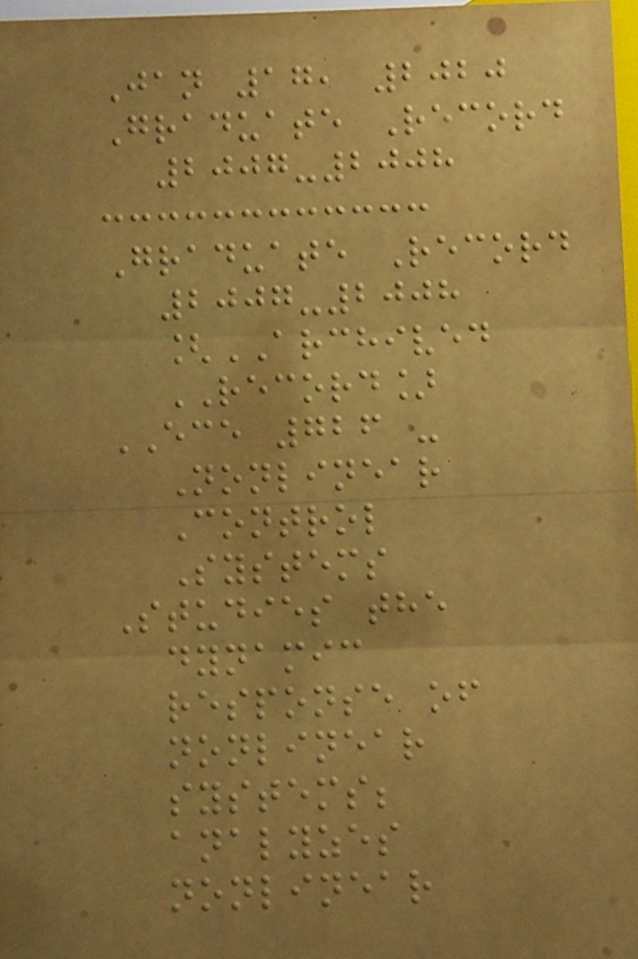Jan 17, 2020
Graduate Record
2007-2008
Graduate Record
2007-2008
[ARCHIVED
RECORD]
ECE 726 -
Nonlinear
Control
Systems
Studies the
dynamic
response of
nonlinear
systems;
analyzes
nonlinear
